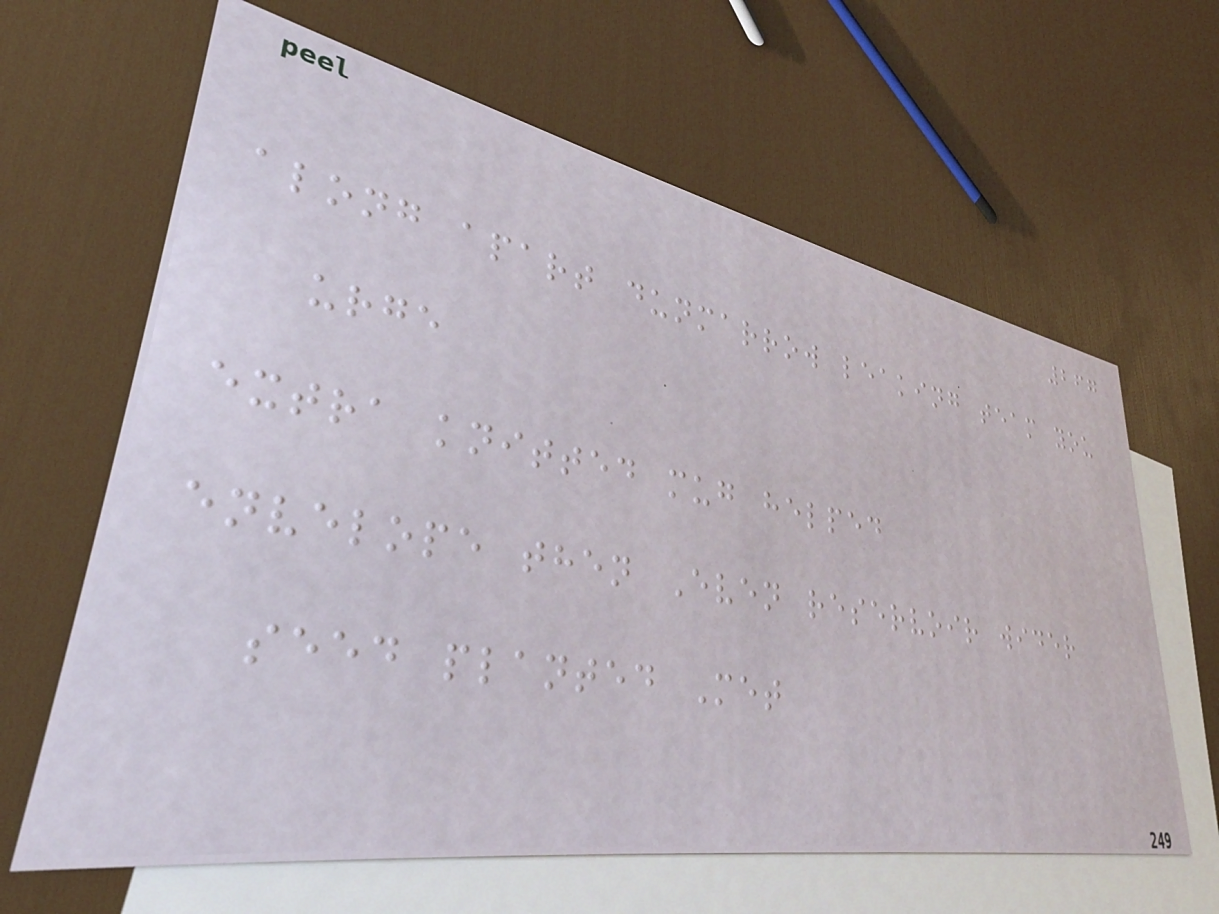267
along apart dunmarrow leaking team you
urge
extra knitted mug helped
envelope then Even reservoir wider
seed planted Met
